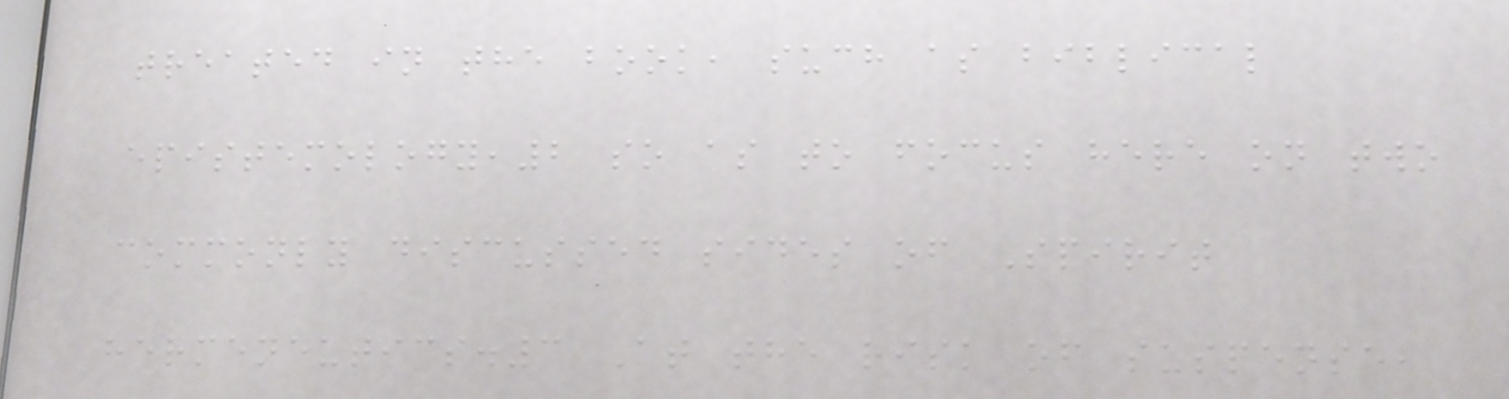treated in the book, such as biblical
epistemology,2 so as to focus here on two
commonly discussed sides of Spirit
hermeneutics.3 At the risk of suspense,
